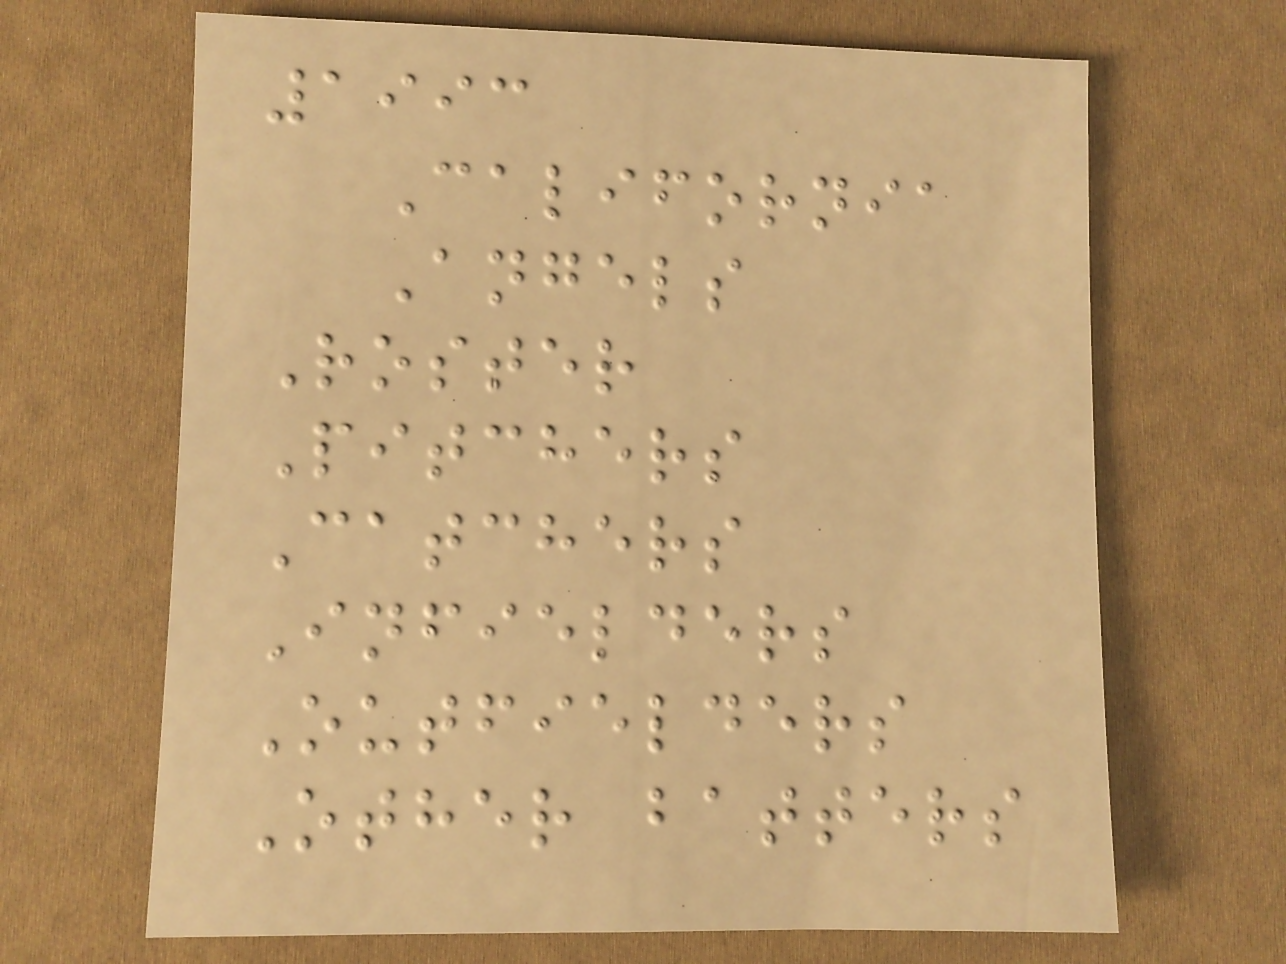1993
California
Angels
Roster
Pitchers
Catchers
Infielders
Outfielders
Other batters
